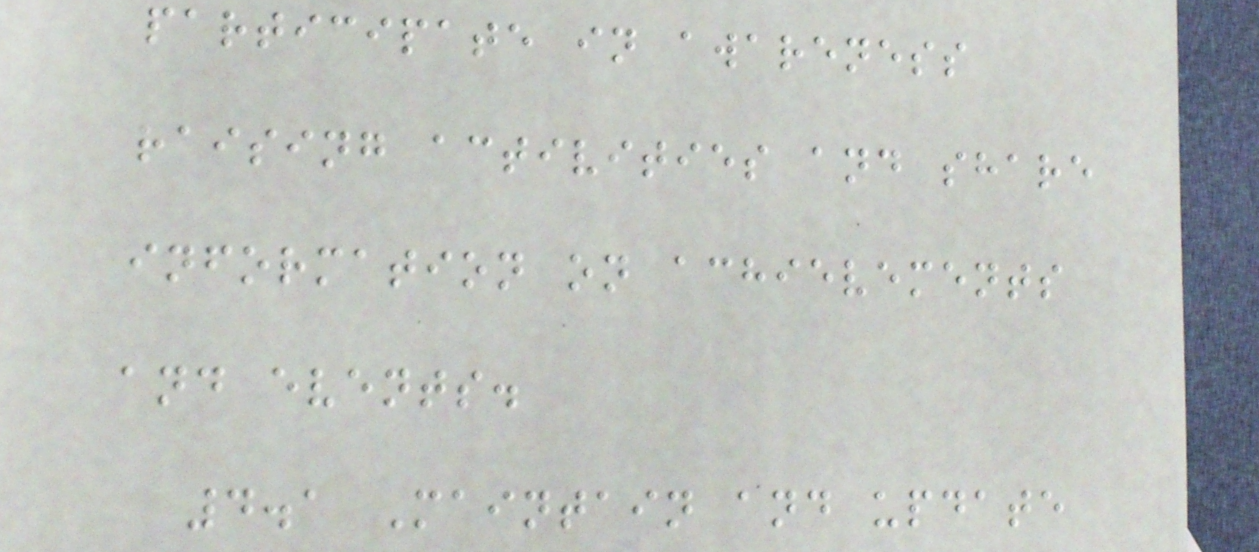participate in awareness
raising activities and share
information on achievements
and events.
4.1 Maintain and update
